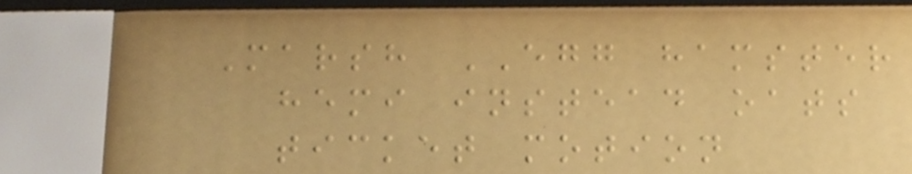Marsh EGG hamster
hemi instead oats
ticket motion
